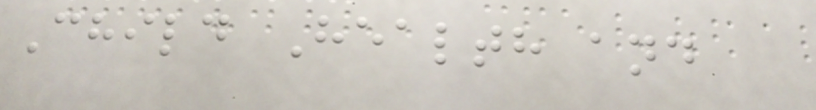Child Health and
